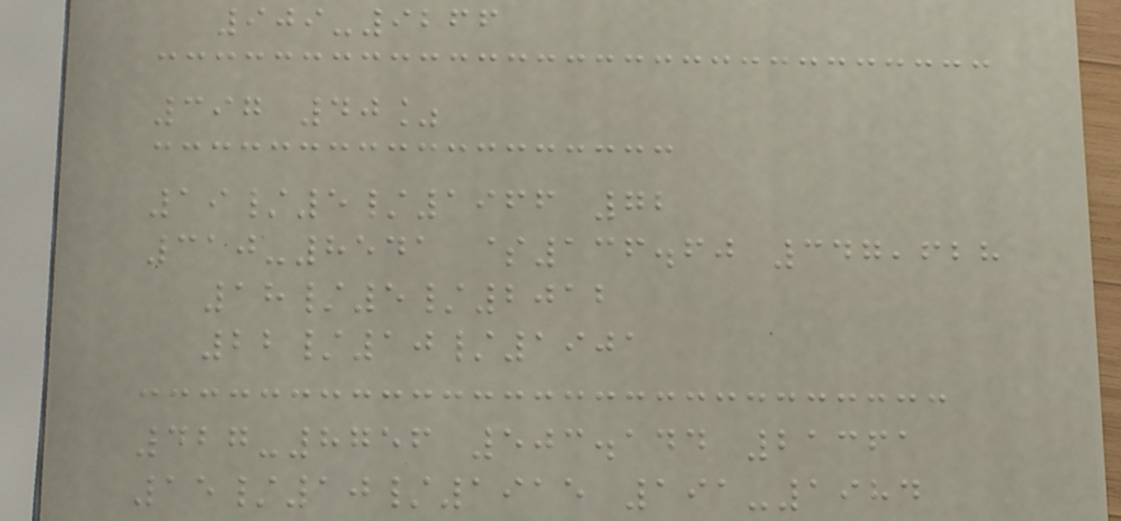909-9266
397 40%
19/5/1966 72
310-8541 $136.60 347,628
18/5/2012
22/10/1901
427-8756 503.144 21361
15/10/1915 191-1984
